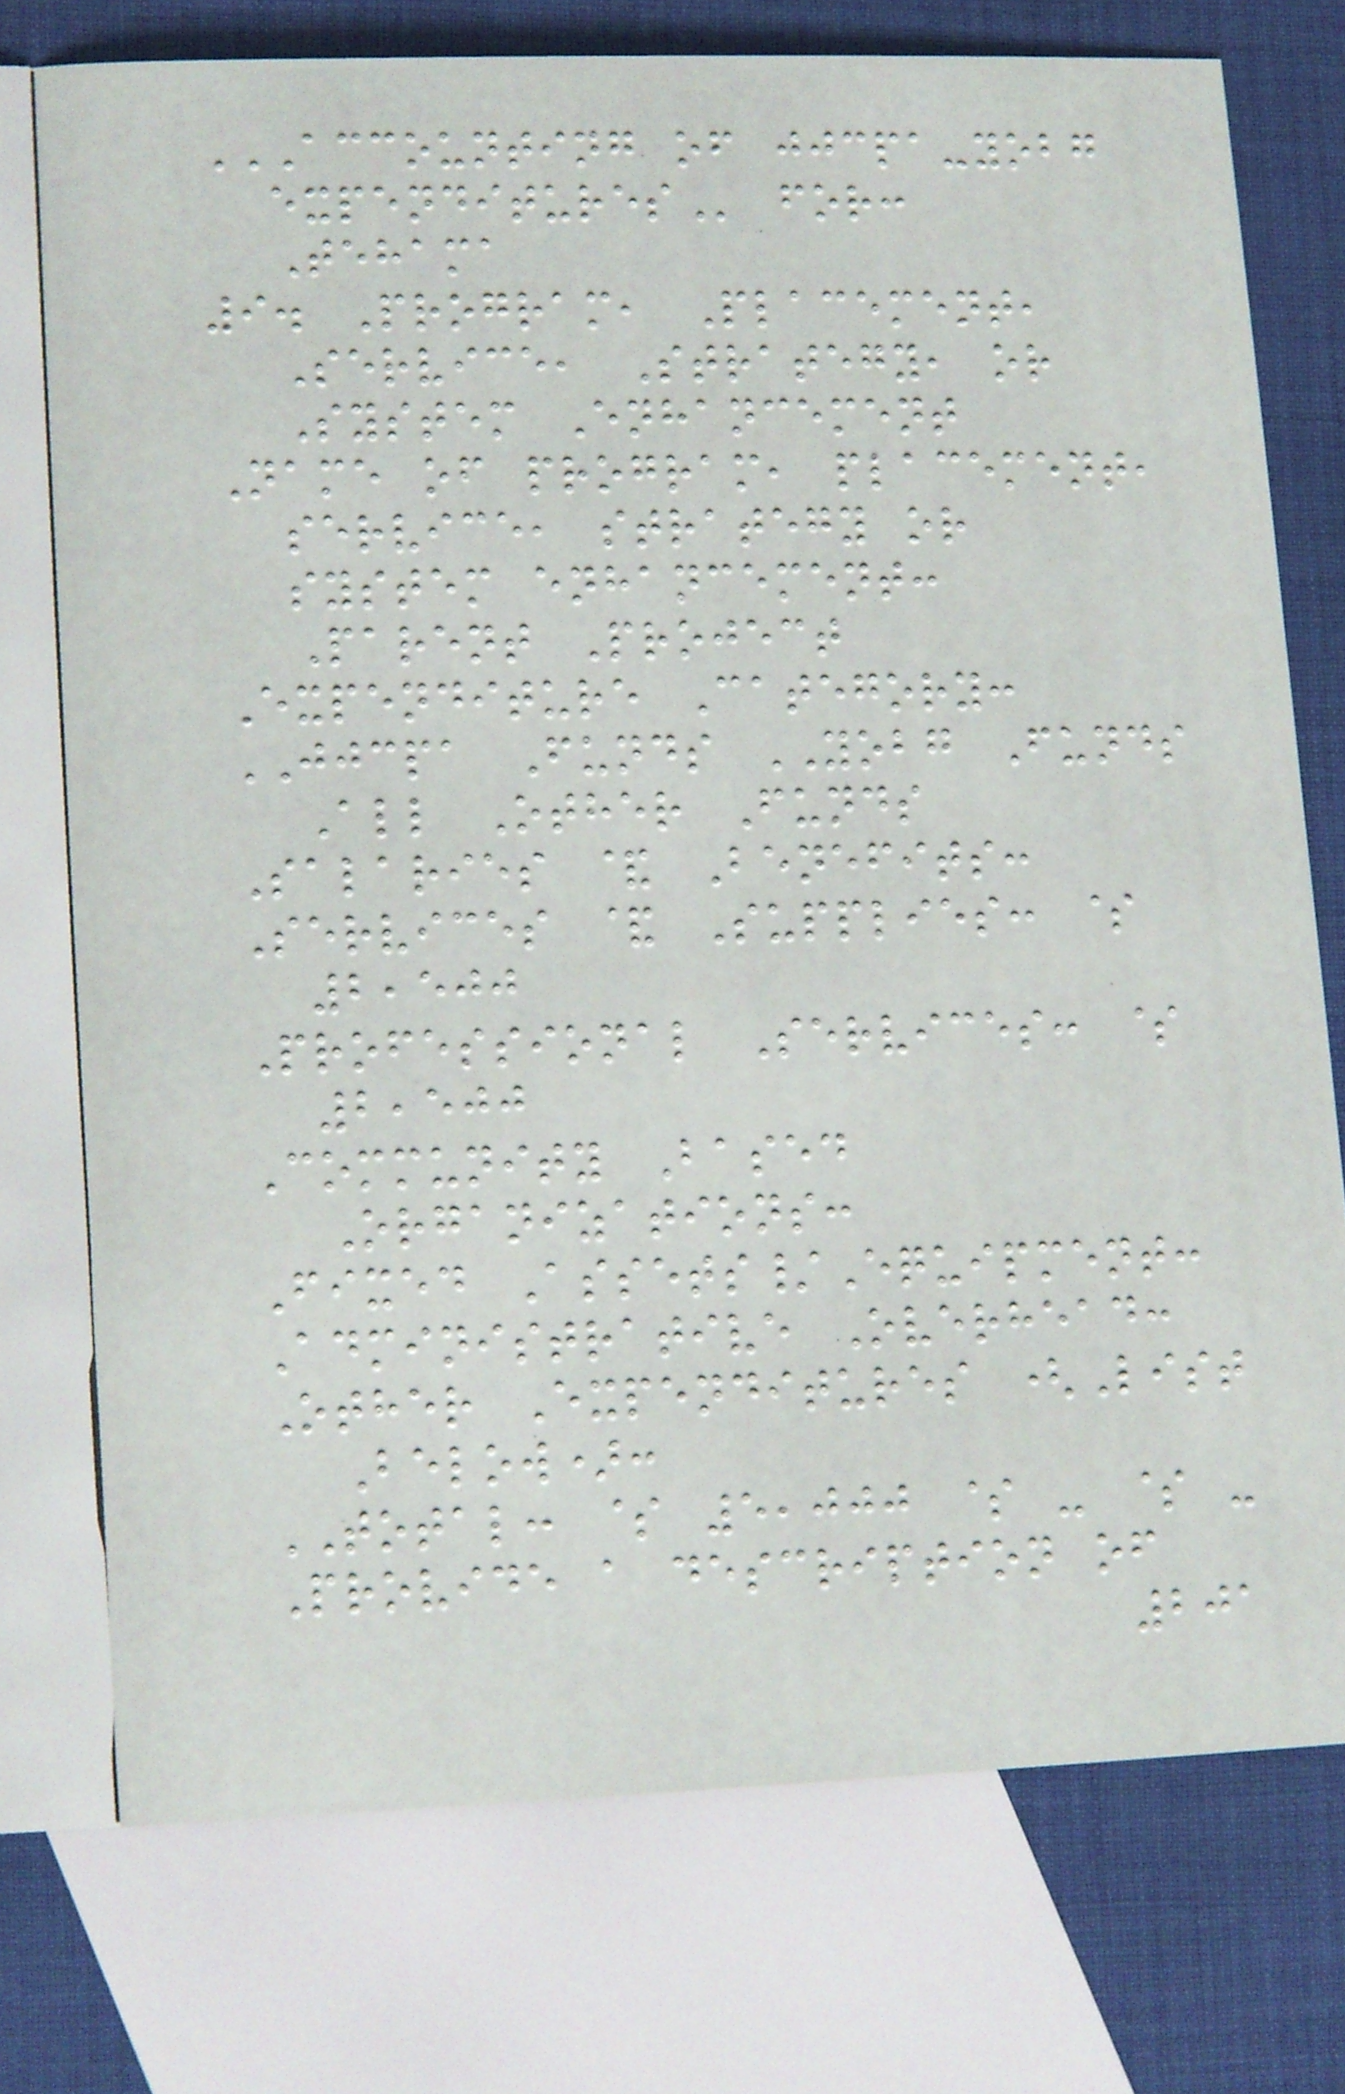ACCOUNTING OF JJCPA-YOBG
EXPENDITURES for:
Tehama
9. Program, Placement,
Service, Strategy, or
System Enhancement
Name of program, placement,
service, strategy or
system enhancement:
Parent Project
Expenditure Category:
JJCPA Funds YOBG Funds
All Other Funds
Salaries & Benefits:
Services & Supplies: $
2,500
Professional Services: $
2,500
Community Based
Organizations:
Fixed Assets/Equipment:
Administrative Overhead:
Other Expenditures (List
Below):
TOTAL: $ 5,000 $ - $ -
Provide a description of
201
